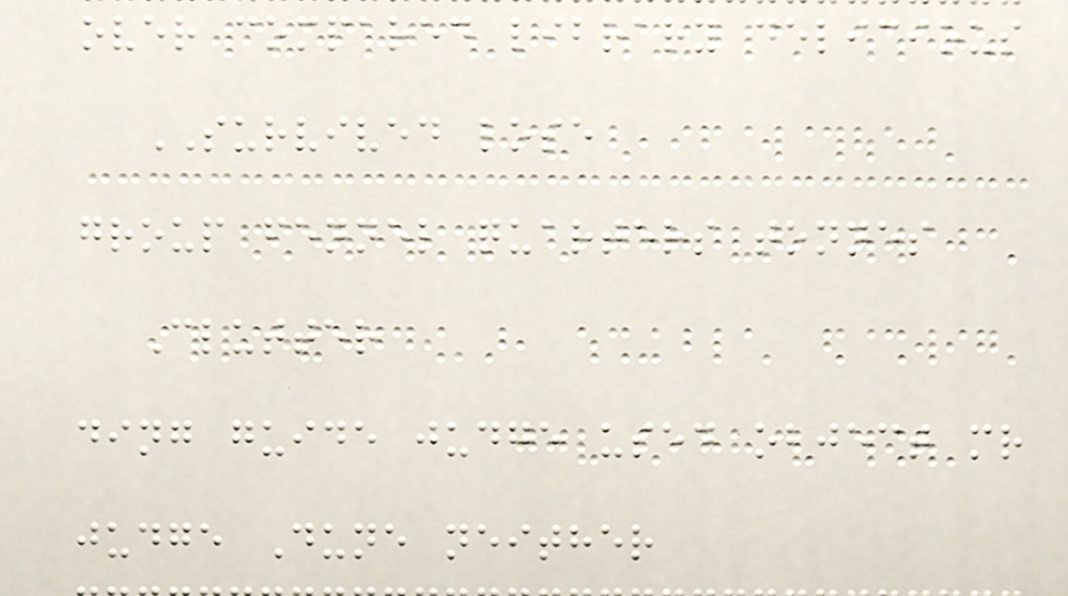over compared library delicious
SURVIVED lose
group fennel quarters tonnes
Clutter
ding guide judge used object mr
judge Dune neither
